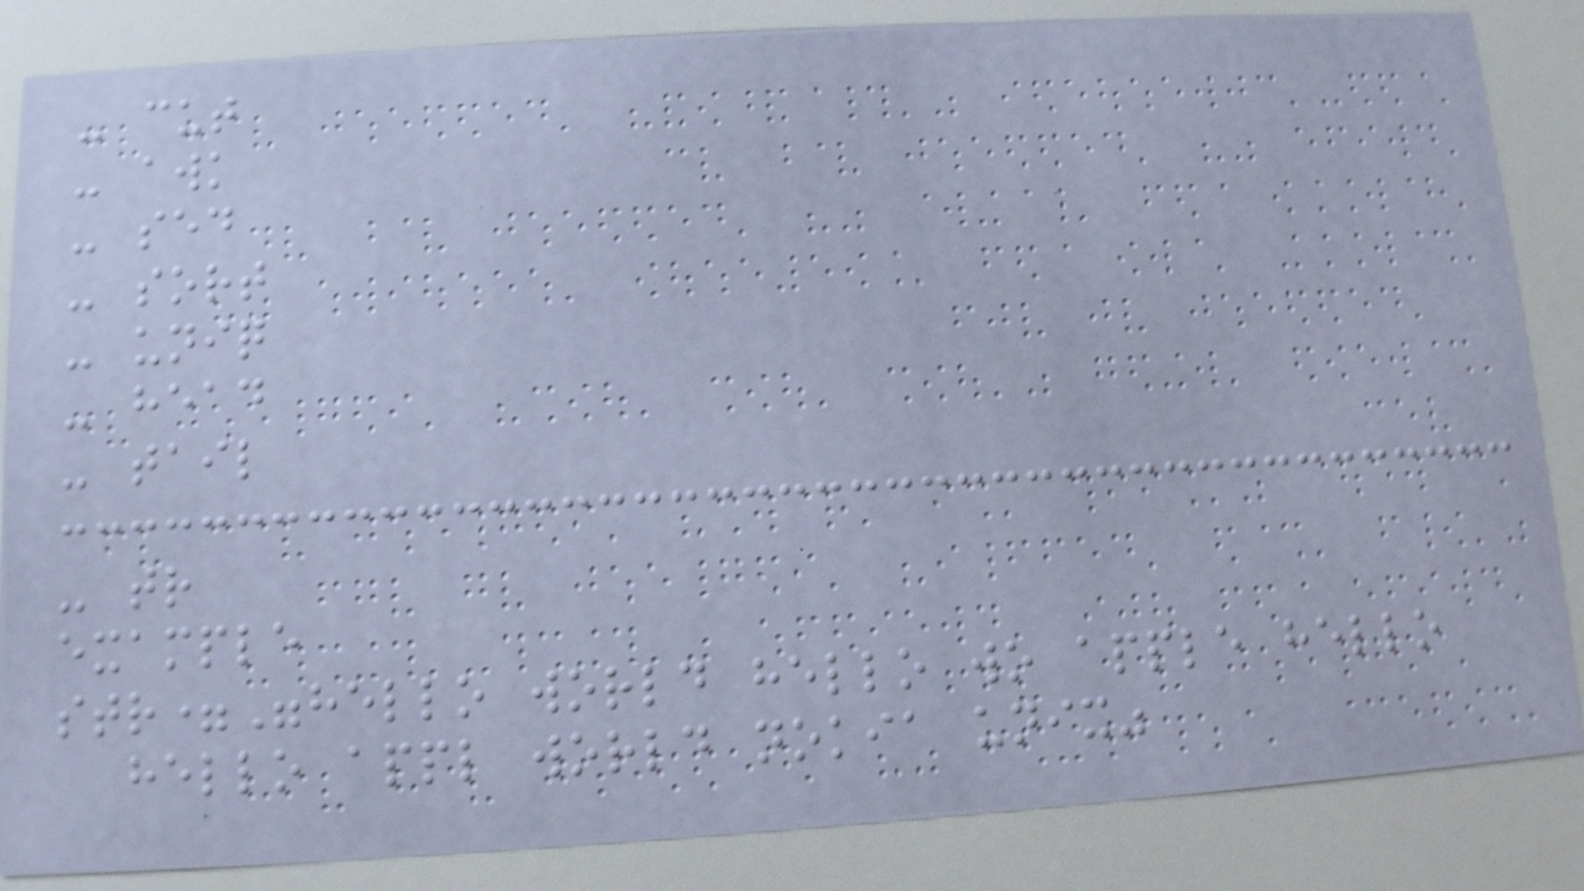- cut
- awk
- sed
- sort
- uniq
- head
- tail
- tr
example
str="hello world hello wo apple hello
hello appl world nokia unix"
